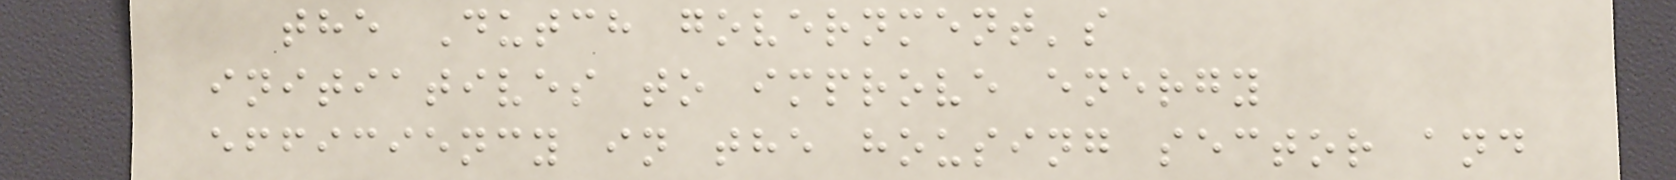the Dutch government's
initiatives to improve energy
efficiency in the housing sector and
